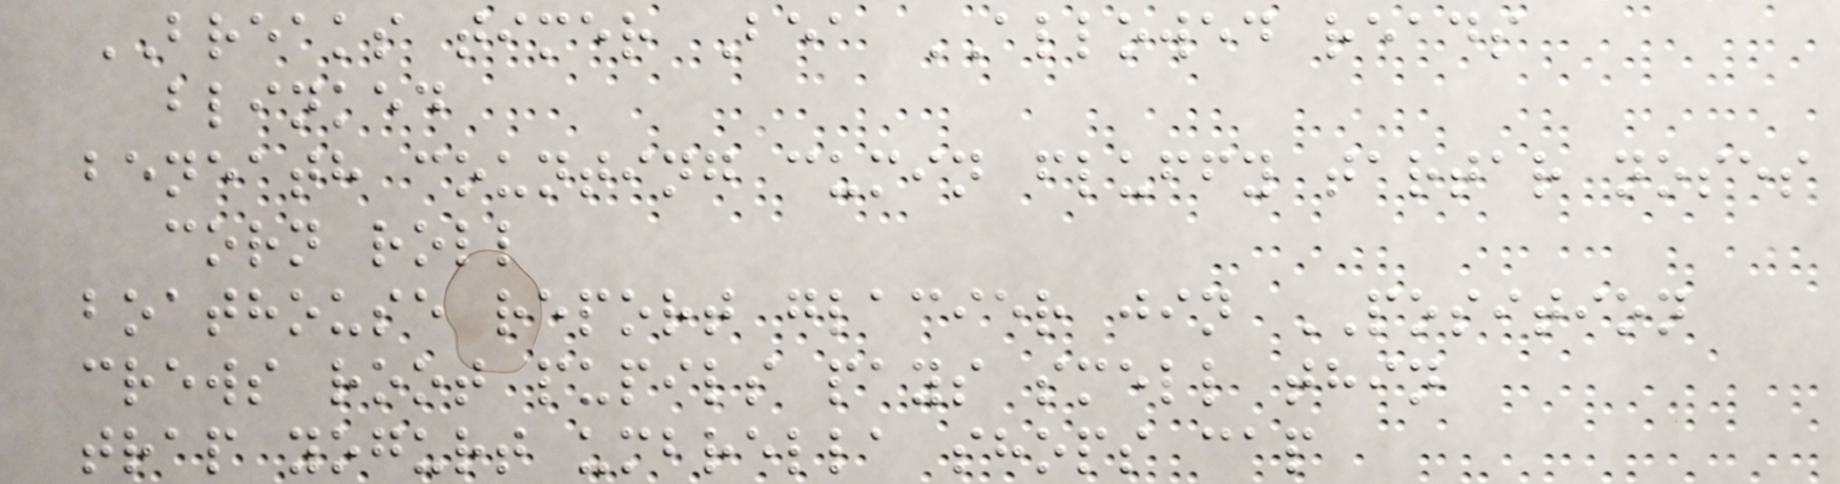BREAKS timer Bea ALLOWED reads
blinked
beneath counting cumin fluffy tartar noses
corn roll
boathouse report glacier jin POSITION
crews root pupils pays smell thin
trap yogurt umbrella shops cap
